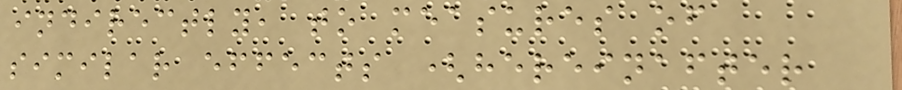indirectly, to measures of
similar effects (hereinafter
